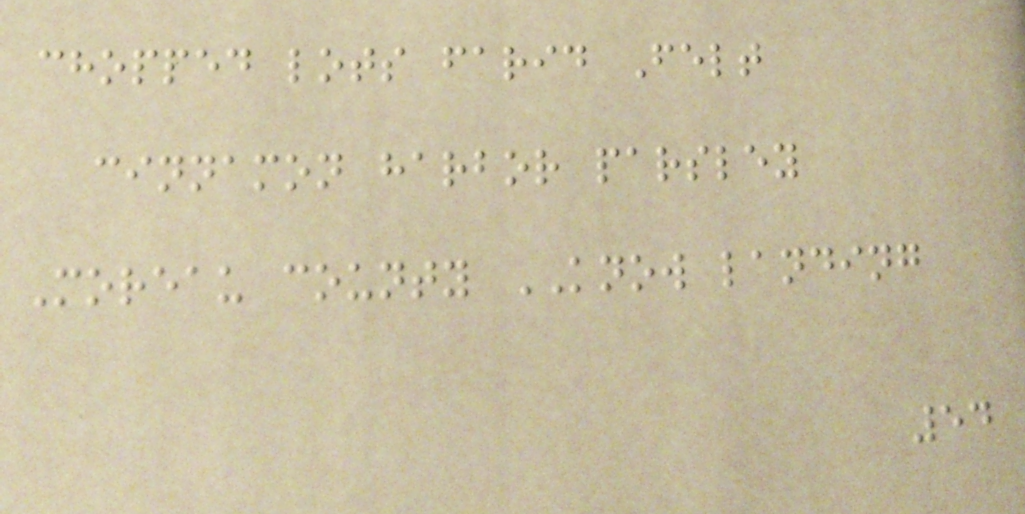chopped lots farid Felt
cinnamon harbor parsley
Moreau county KNOW landing
54
